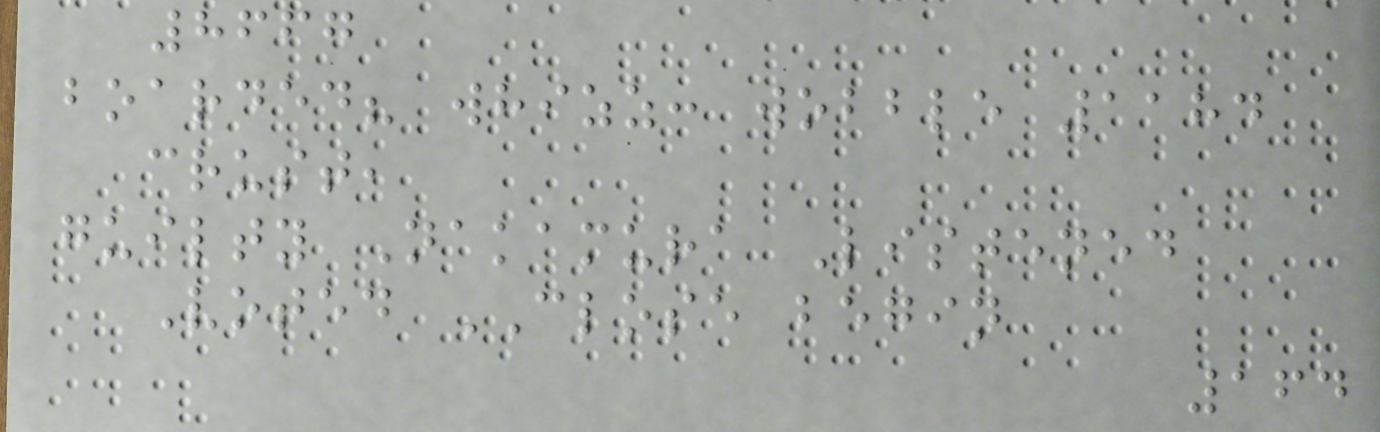8667
boarded? whizz: wobble 1184
crust,
guilty Nakamura Listened
Voted CLOSE begin
164
